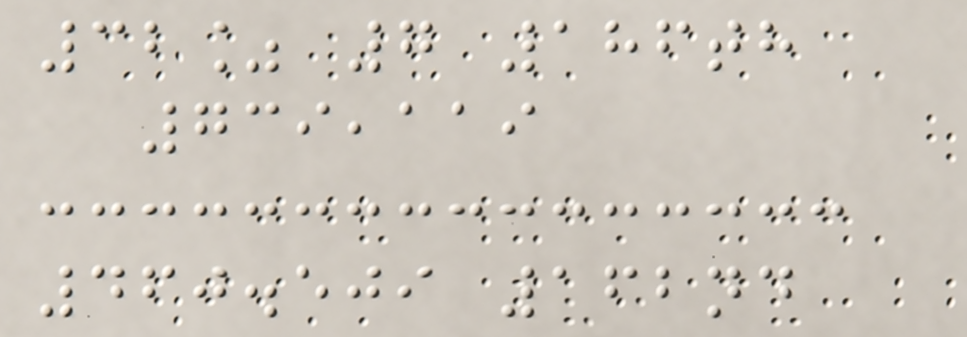32% 7 186th
739,119
460.509 162nd
